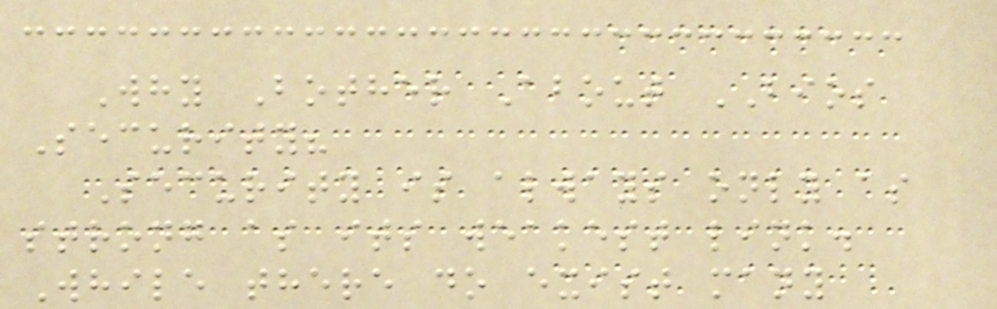Why Bother About BIOS
Security?
Security is always only as
strong as its weakest link.
While there do exist many
